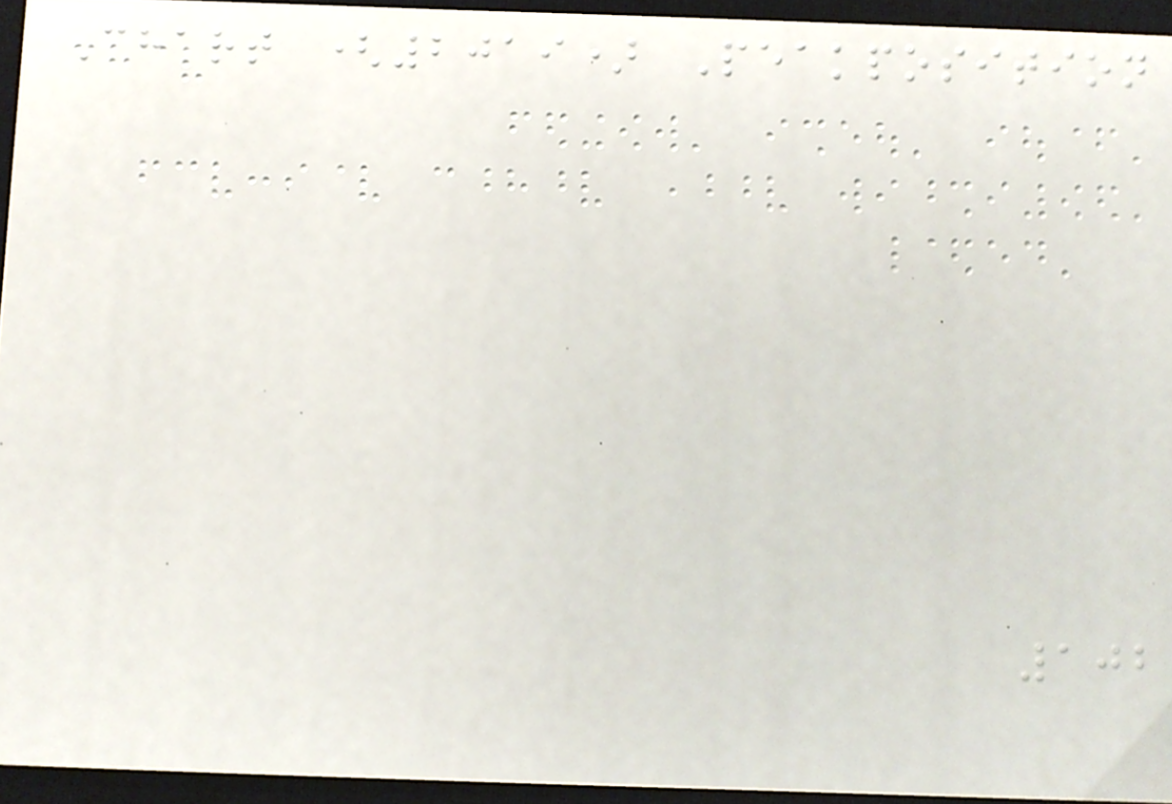Chart (2019) Peakposition
102
